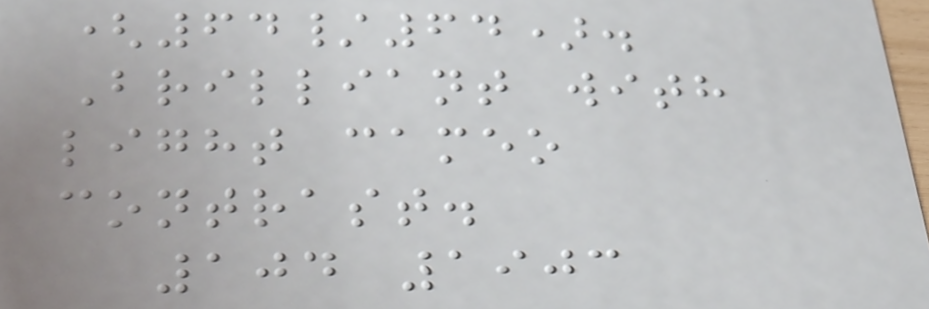(64/64).
Brilliant with
light cameo
contrast.
104 1903
